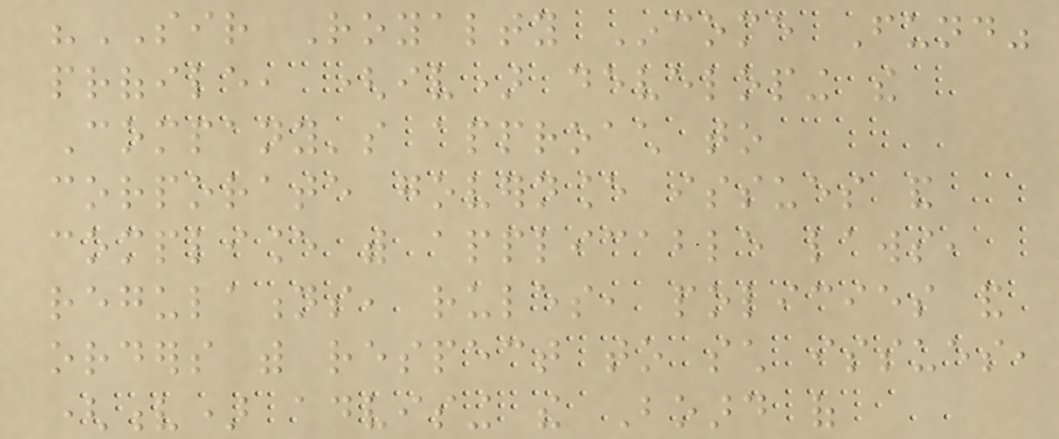"SIR Royalty Income Fund"
profile, (iv) developing the
Company's approach to
corporate governance issues and
compliance with applicable laws,
regulations, rules, policies and
orders with respect to such issues,
(v) advising the Board of
